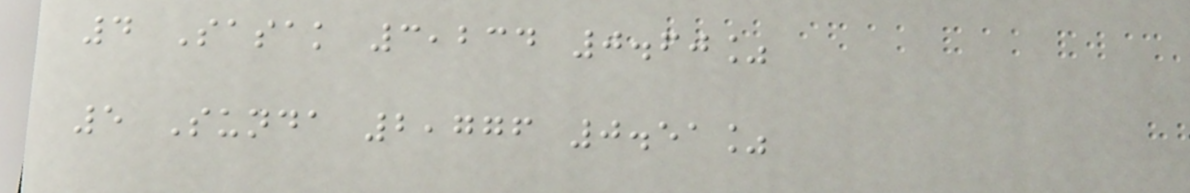4 Sasak 3,234 0.60%
5 Sunda 2,776 0.51%
